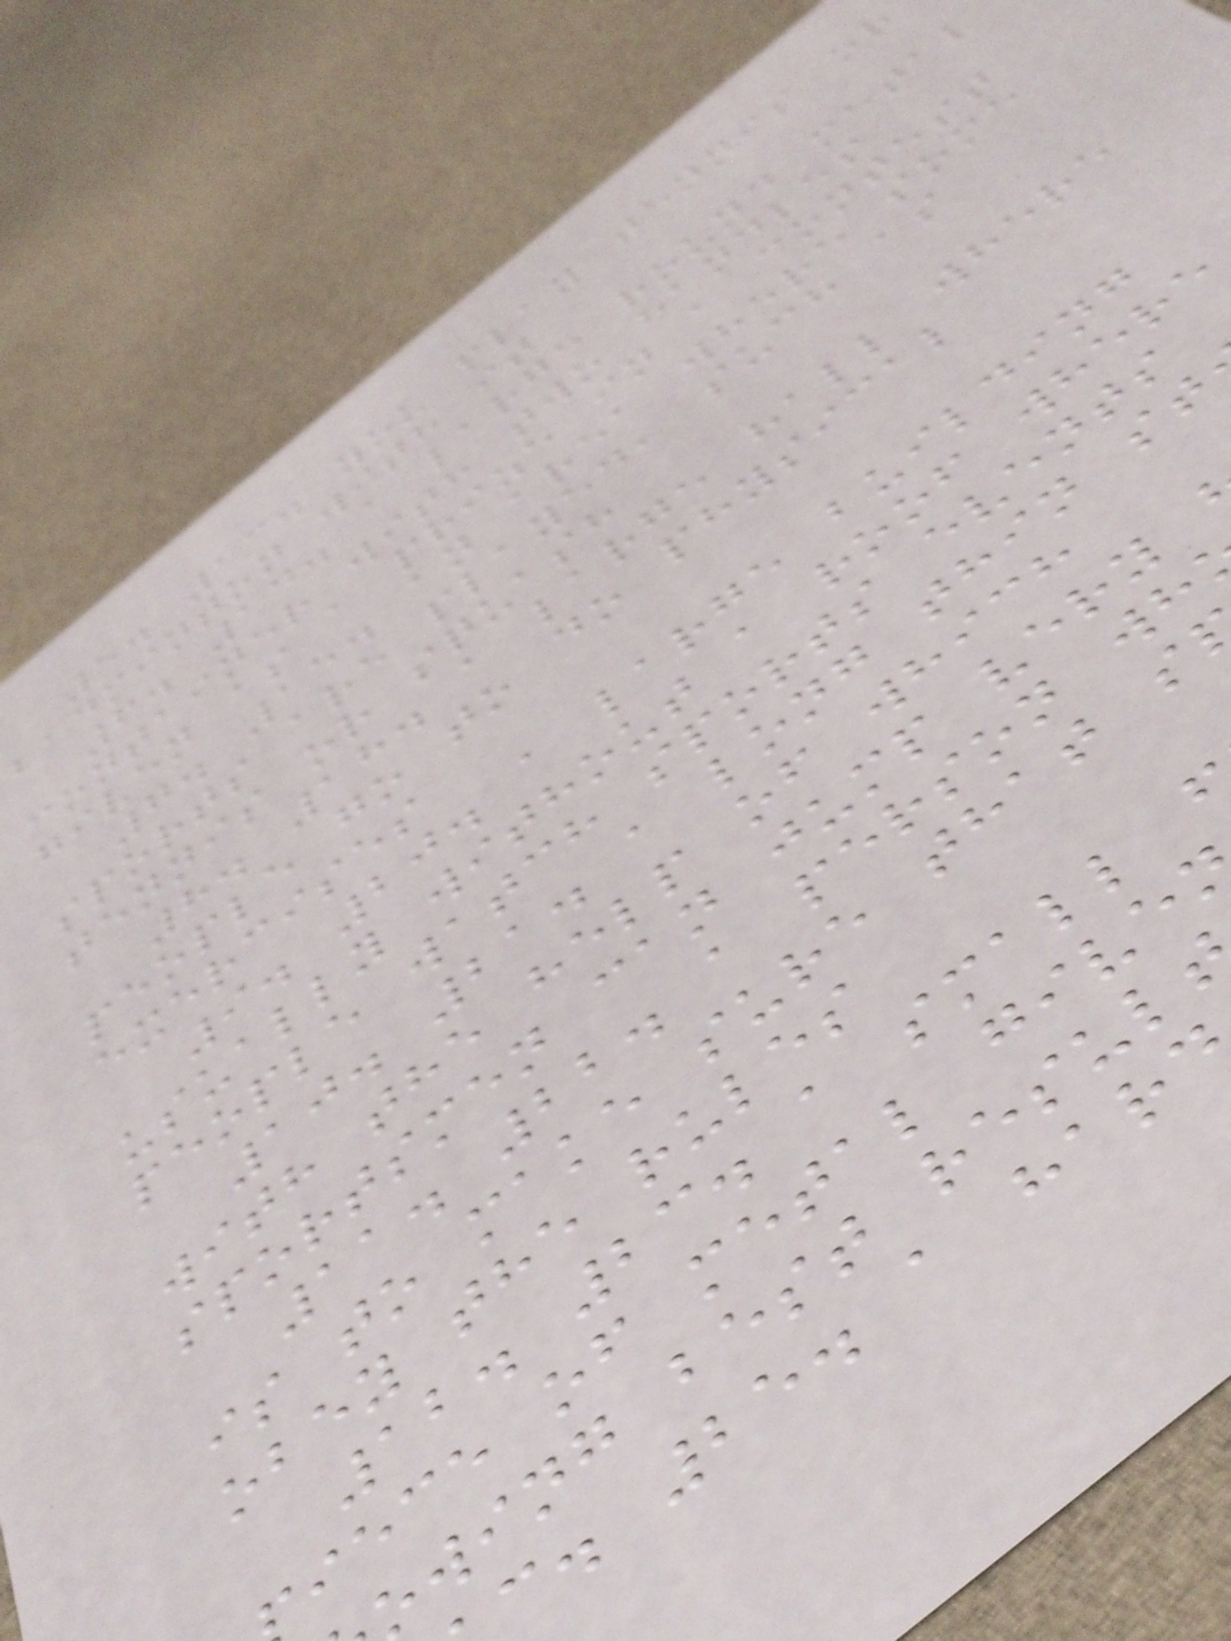5. 13. you play tennis or
badminton with it
6. 14. a large round metal
container with two handles
given as a prize in a contest
7. 15. an area where some
sports are played, such as
tennis or squash
8. 18. a large hall where
people go to do physical
exercises
9. 20. a large building
usually without a roof where
people watch sports events
10. 21. a long thin st
with the help of which
sportsmen can jump very
11. 22. a person wh
is to make sure that s
obey the rules
12. 23. a small
iece of metal give
wing best resul
c. 25. a har
